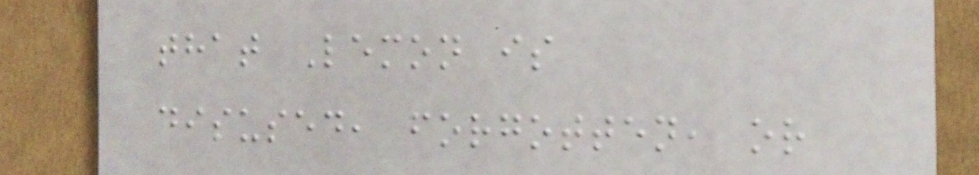that Lemon is
disused, forgotten, or
